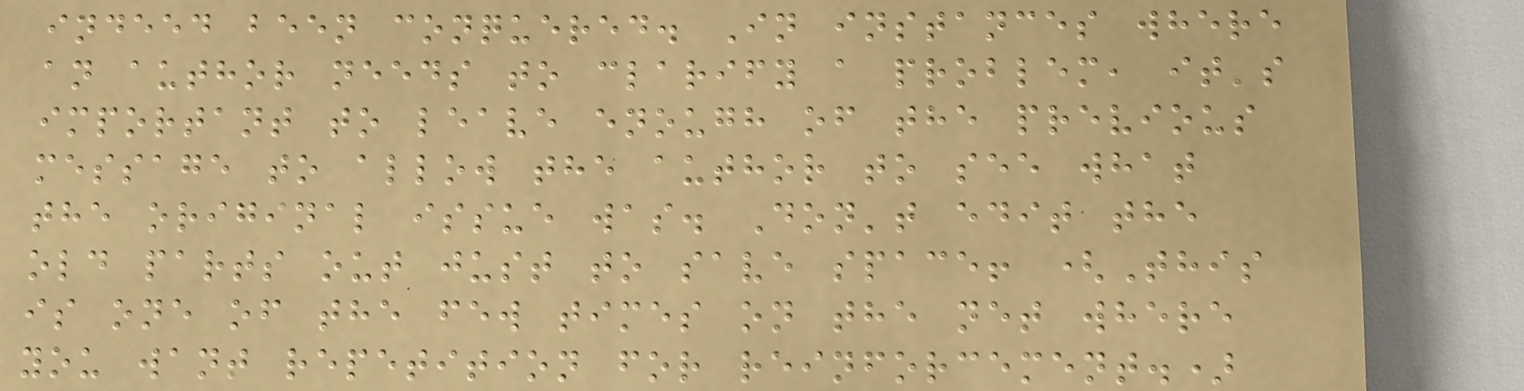indeed been conquered. In instances where
an author needs to clarify a problem, it's
important to leave enough of the previous
message to allow the author to see what
the original issue was. Don't edit the
old parts out just to save space! (This
is one of the few times on the net where
you want repetition for reinforcement.)
